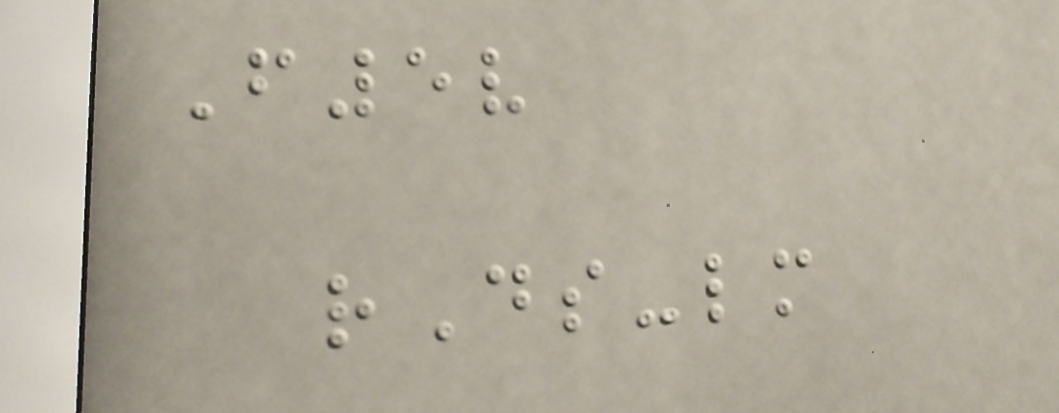F5v
rDs-lm
